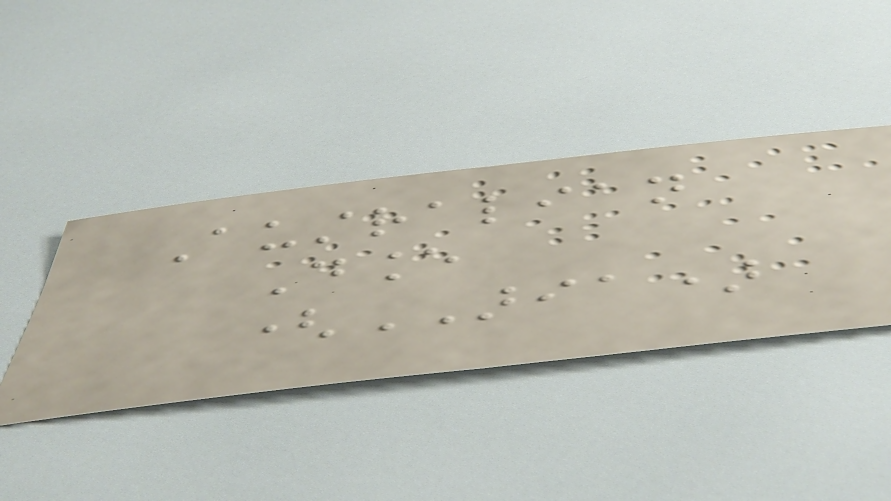Australian
Dance
(ARIA)
